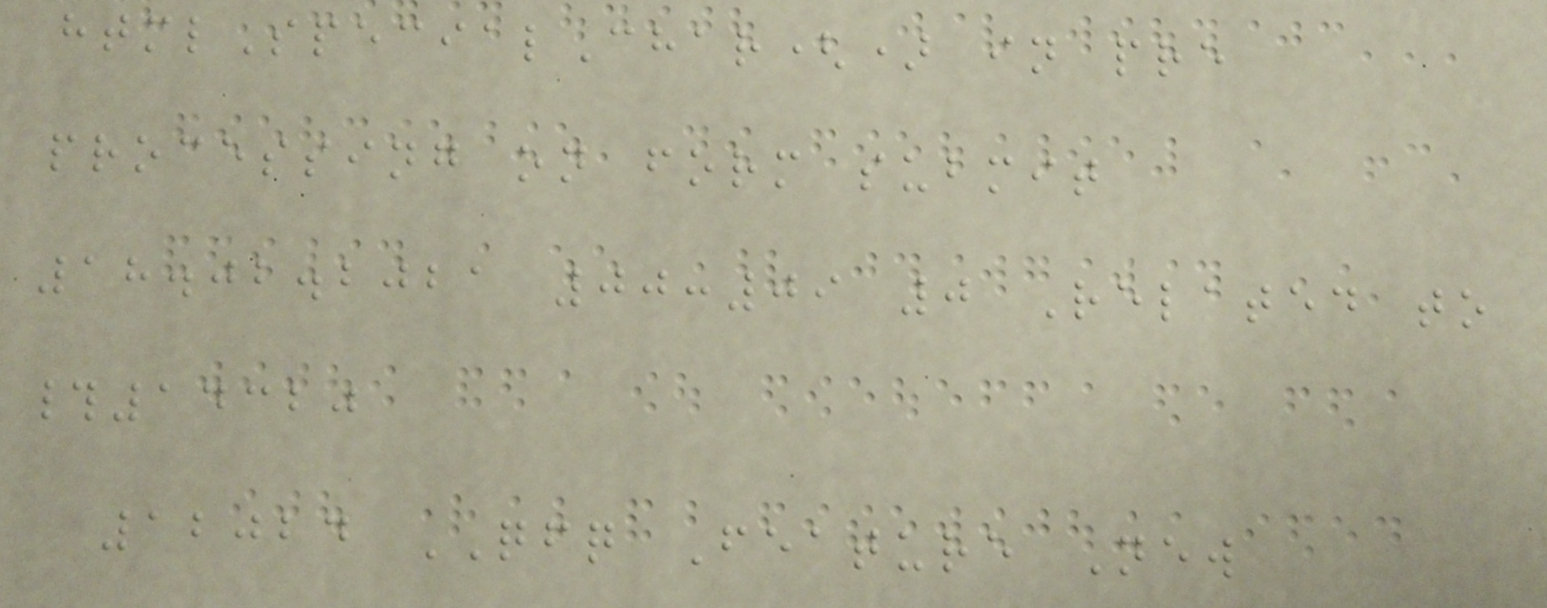htmlSpecialChar() in pre
processing on form submit
18.02.2021 00:09 0 Related to
#14320
12024 QFQ Feature New
